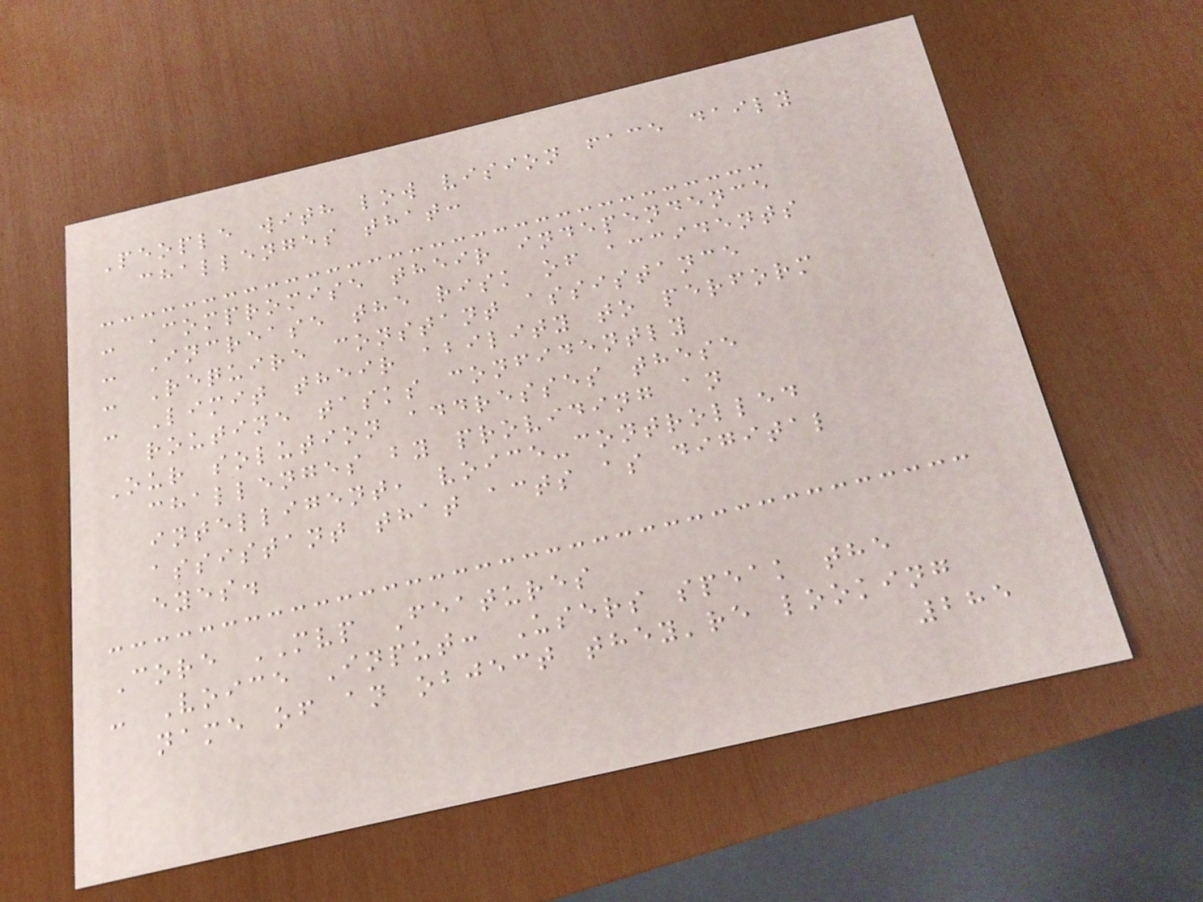People with low vision face daily
challenges that:
- Compromise their independence
- Increase the risk of accidents
- Require constant assistance
- Limit their ability to perform
routine tasks confidently
Our solution addresses these
challenges by providing an
intelligent, voice-controlled
assistant that acts as digital
eyes.
Core MVP Features
- Voice Input: Users speak the
name of an object they're looking
285
